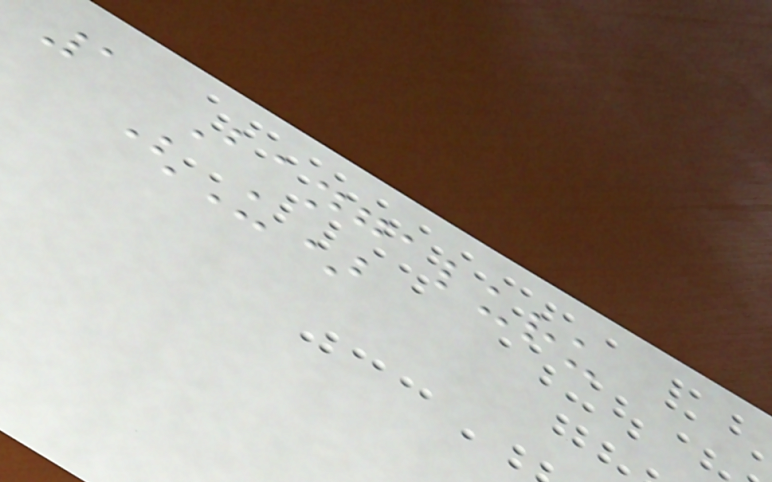1 Bangaluru
(U)
